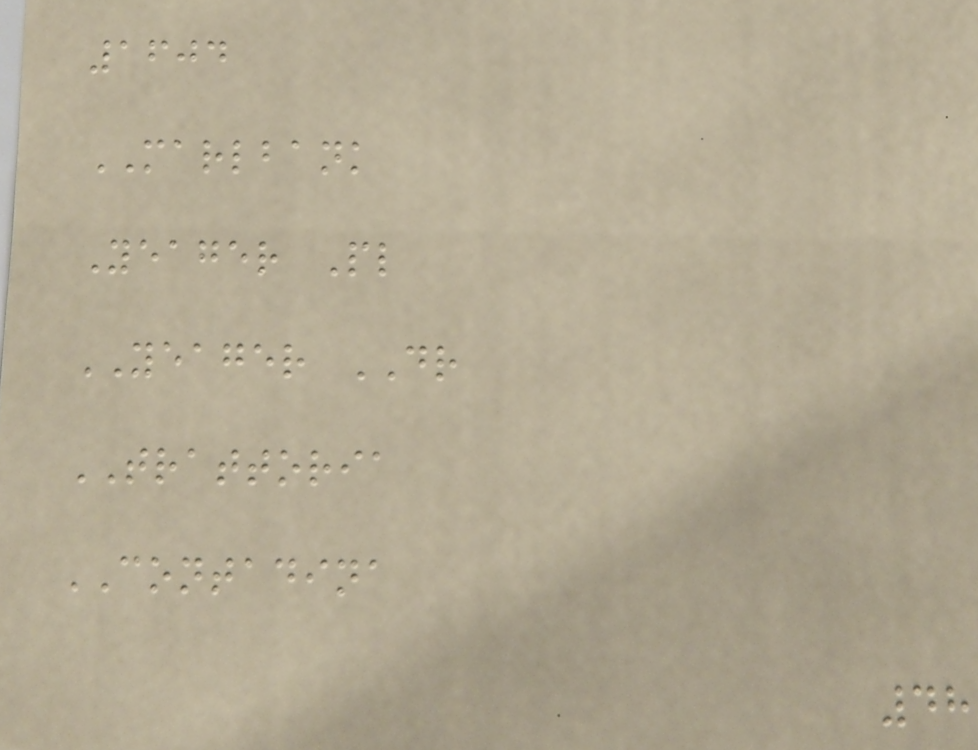1604
MARLBANK
Yeager Pl
YEAGER DR
TRATTORIA
CONTADINA
48
